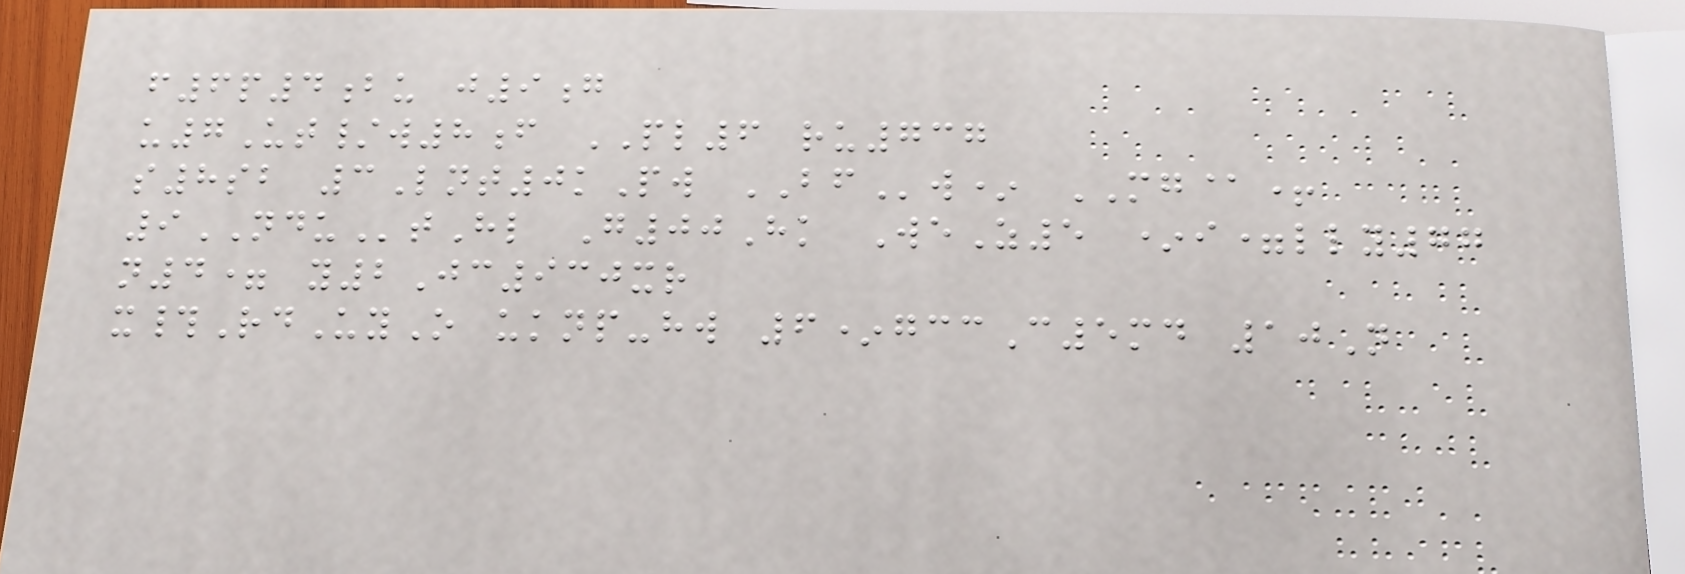f6p4bu j9g
u7Ut/w8f PL6 ru737
s8sb 3Lnt0kPw BFw* MG@+
9NDUtHl G00Hk WeZ5 *i=lly77
n4= y2Jc930xr
x#RdUyO uknp-hw 6*gccC5md 10N
